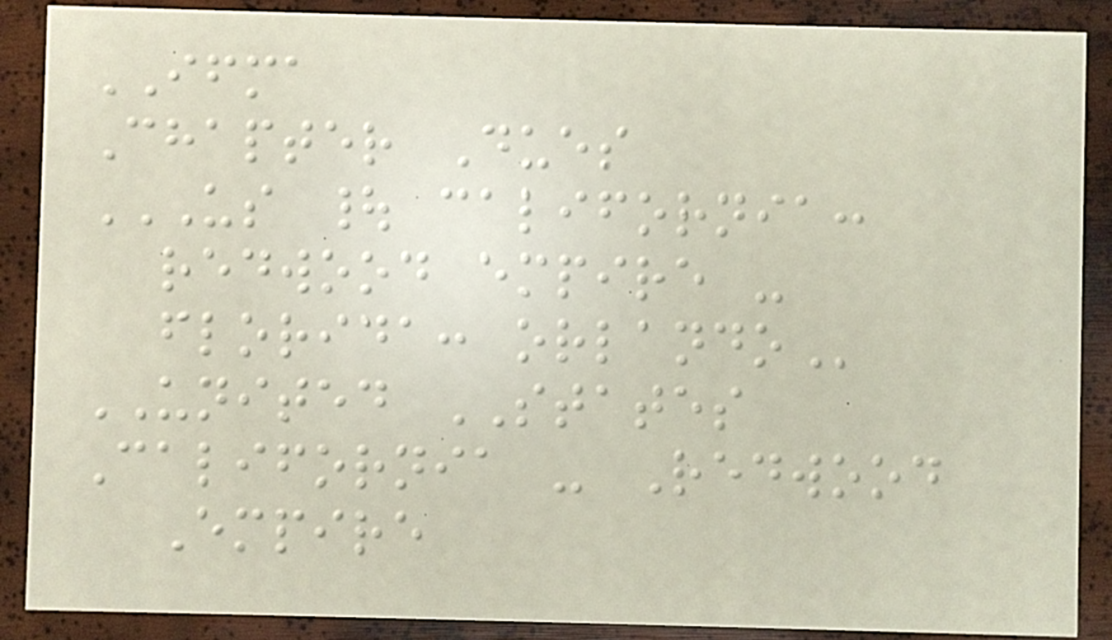IFMA
Chapter Dues
US | CALIFORNIA:
REDWOOD EMPIRE -
FLORIDA: ORLANDO
UNITED STATES
California - Redwood
Empire
